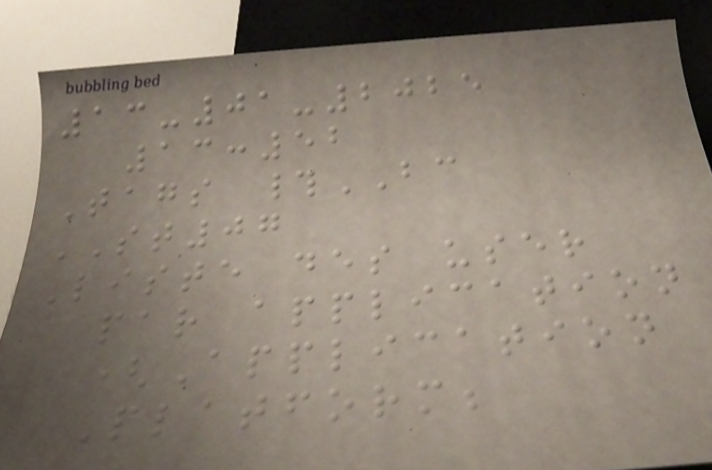13-01-2025
13:52
Tags #BC
ST07
Liste des user
par application
(Application
Platform;
